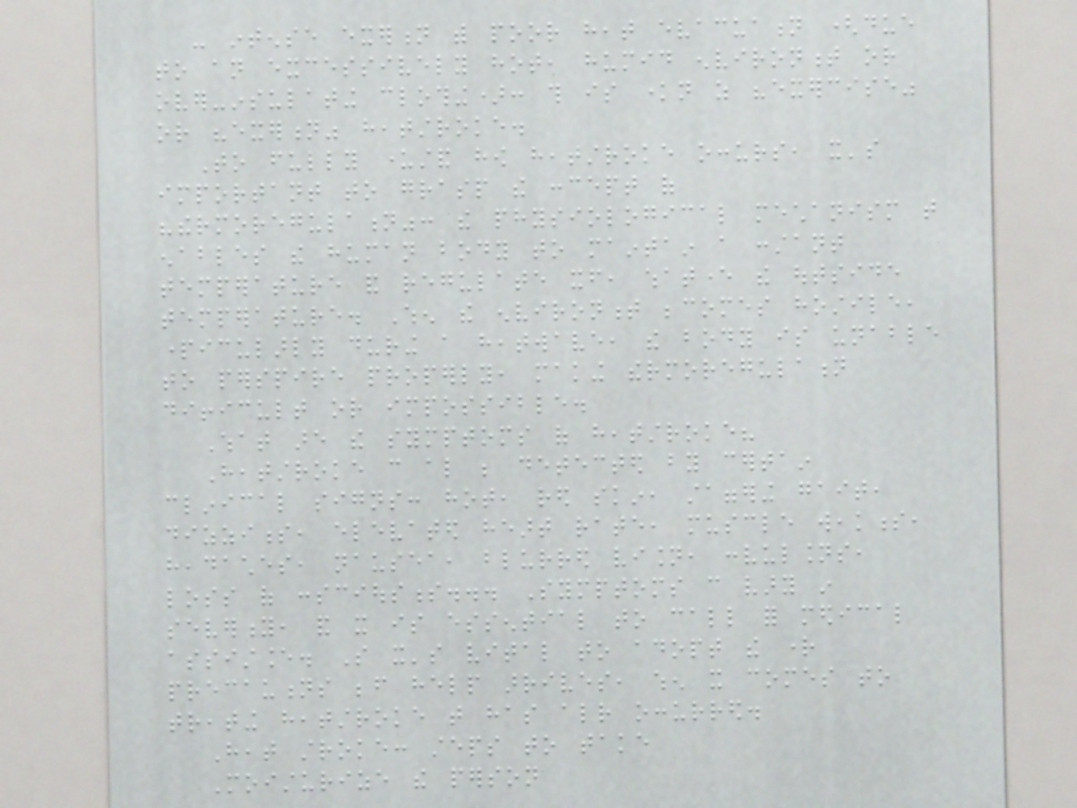- intense exertion with poor heat evacuation (due
to an excessively hot, humid environment or
over-insulating clothing): this is known as "exercise"
or "exertion" heatstroke.
To fully understand how heatstroke occurs, it's
important to grasp the concept of
"thermoregulation": the physiological mechanism that
enables the human body to maintain a constant
temperature and regulate itself, whatever the outside
temperature. When the environment becomes hostile,
particularly during a heatwave, the body is unable
to perspire properly, making thermoregulation
difficult or impossible.
What are the symptoms of heatstroke?
Heatstroke can also be detected by certain
clinical signs: hot, red skin, staggering gait,
dizziness, elevated heart rate, muscle weakness,
headaches, nausea, blurred vision, convulsions,
loss of consciousness... Symptoms can vary in
severity, and it is essential to call for medical
assistance. So it's vital to adopt the right
precautions before help arrives, when it comes to
treating heatstroke that has already occurred.
Heat stroke: steps to take
Moisturize the person
